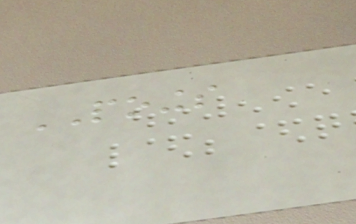POINGS
